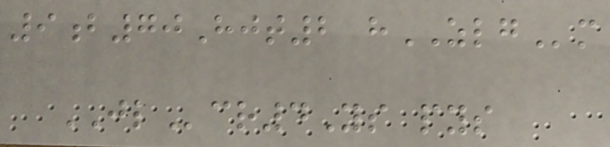9b70Hjt2 hZLGm
JLcr4Ys pys
